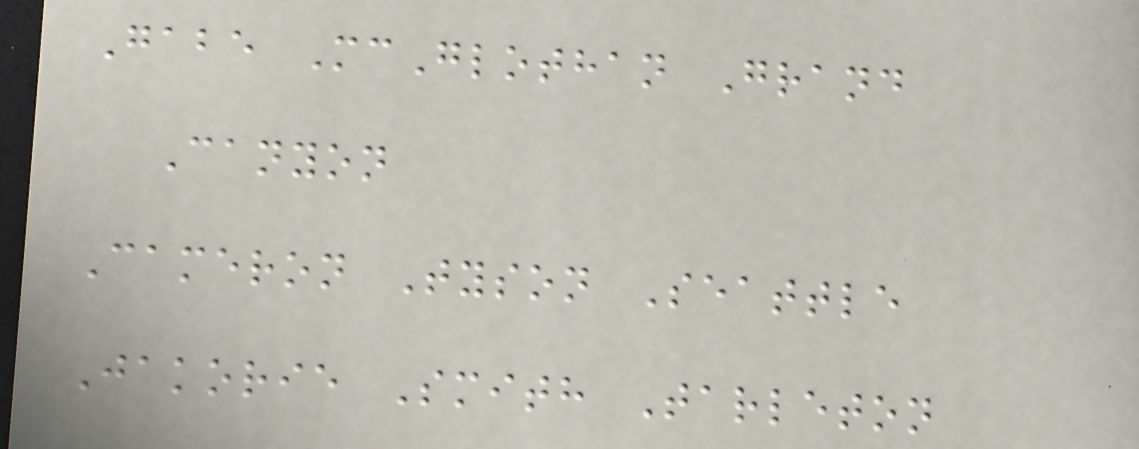Gabe McGlothan Grand
Canyon
Cameron Tyson Seattle
Jakorie Smith Tarleton
